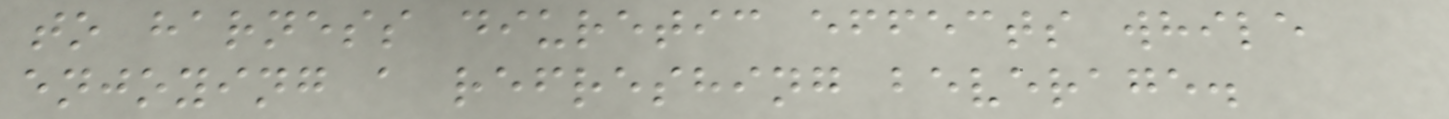to harness diuretic effects while
enjoying a refreshing beverage.
